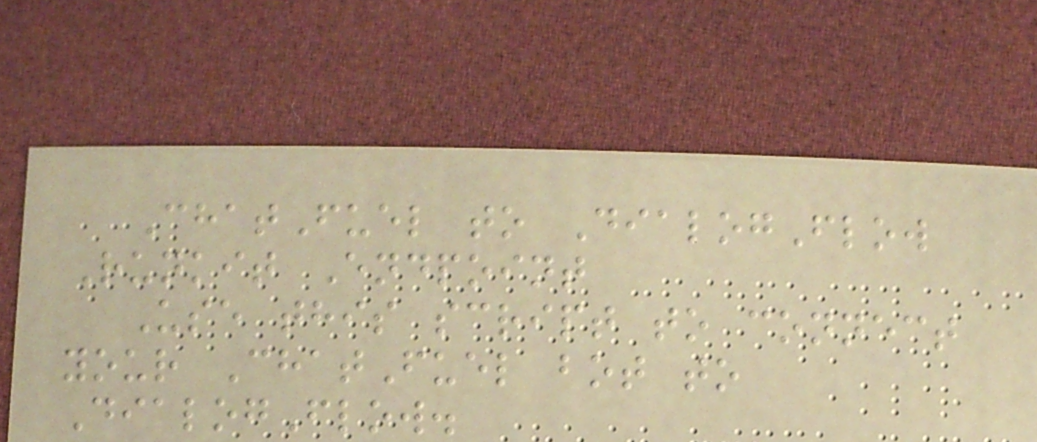ChatFuel to DialogFlow
Runkit Endpoint
Use this script to connect
your ChatFuel bot to
DialogFlow.
